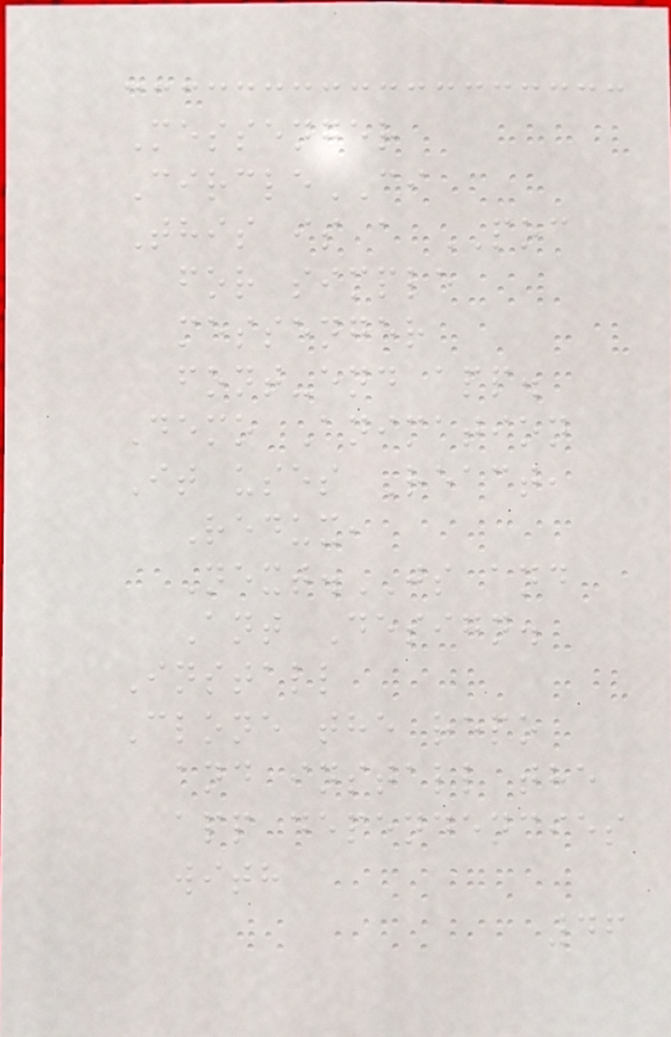Messenger
CircleCI
This is a POC
for simple
messenger
font-end app.
Demo Animation
It uses React,
Redux,
Next.JS and
Ant Design.
Install
Clone the repo
and install the
app dependencies
with
46
